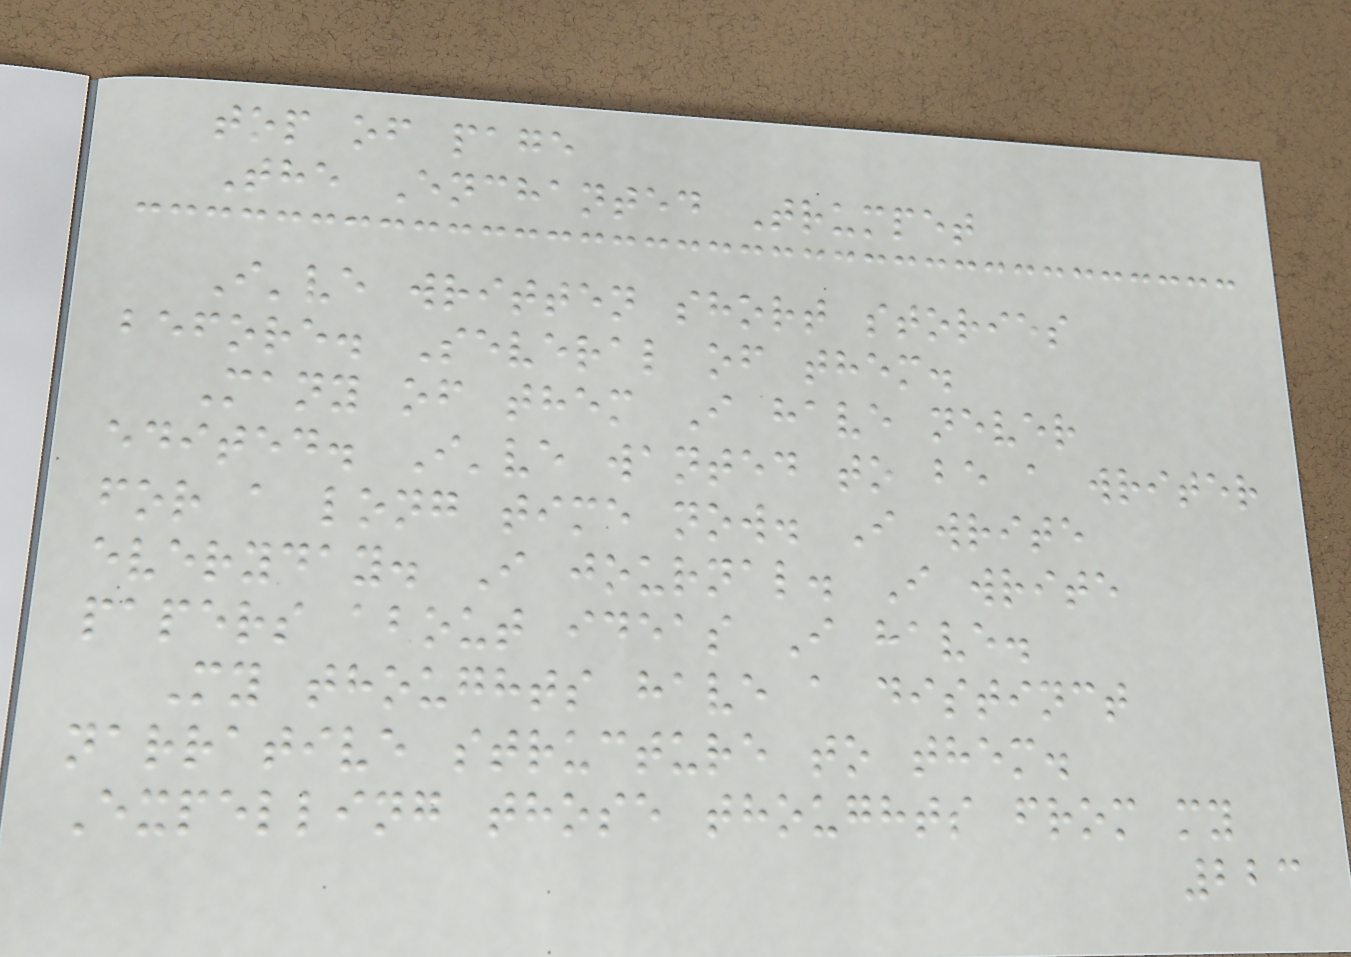top of page
The Enchanted Trumpet
I've written short stories
before. Several of them.
Many of them I have never
edited. I've wanted to be a writer
for a long time now. I write
everyday. I journal. I write
papers about ideas I have.
My thoughts have a distinct
narrative structure to them.
Expelling those thoughts from my
223
